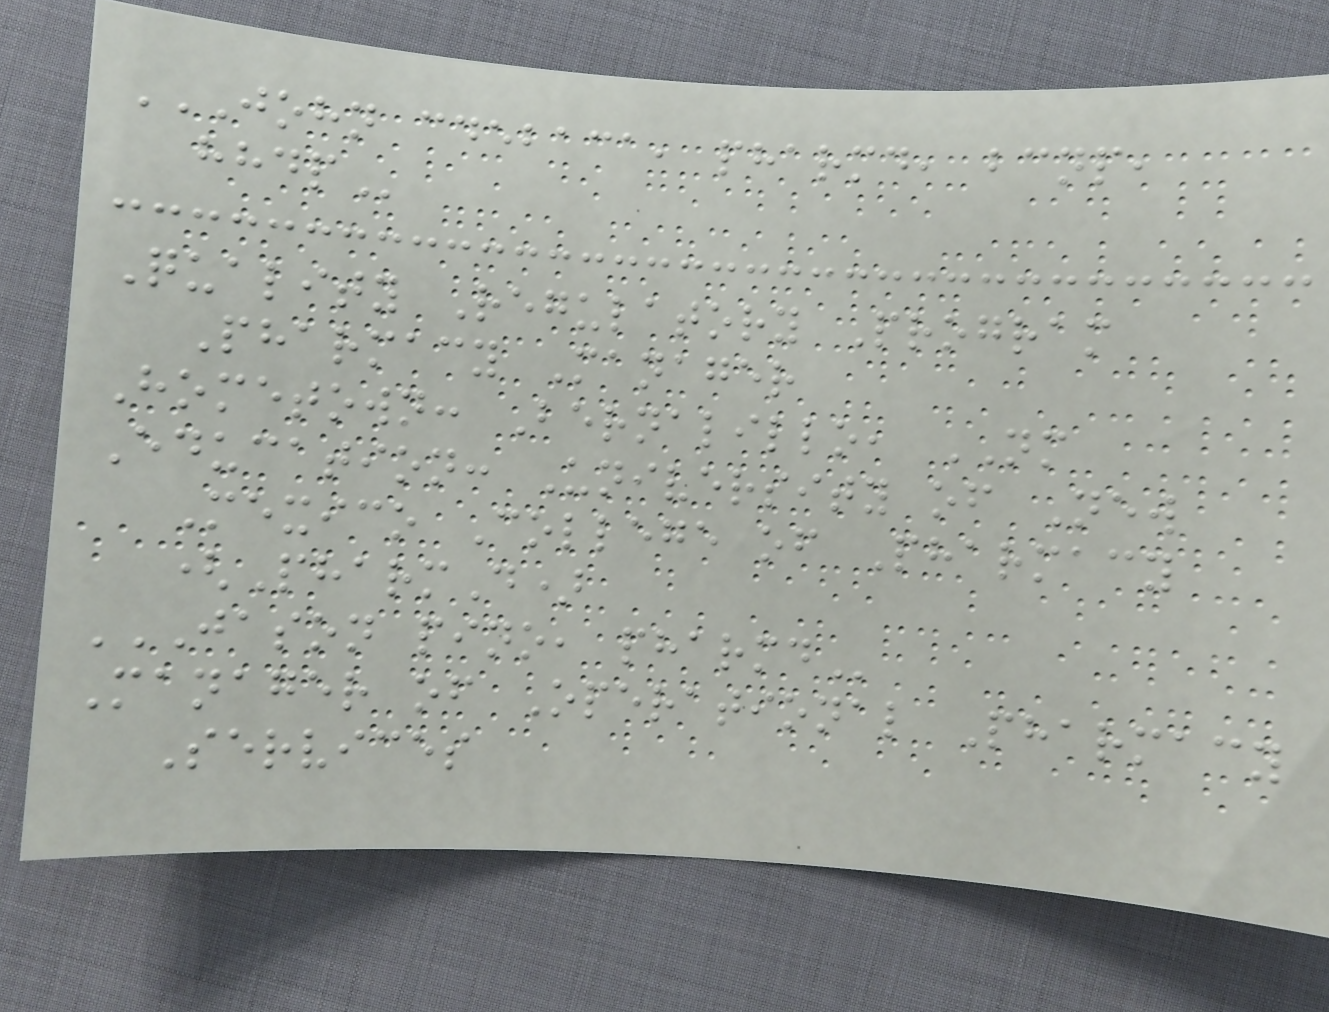JOHN CDEBACA, PHARMD, BCNP,
HHDP
Quality Regulatory Program
Pharmacy Manager
Hometown: Bernalillo, NM
Education: University of New
Mexico College of Pharmacy
(PharmD)
JASON PINO, PHARMD
Manager of Operational Pharmacy
Services
